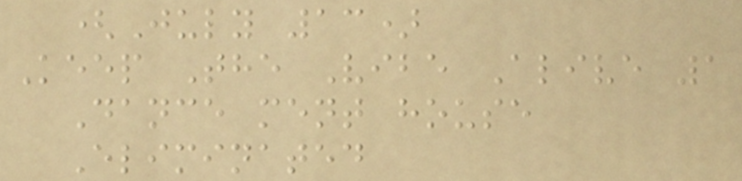(July 13)
Keep The Vibe Alive 1
Dance ment house
Eliminated
